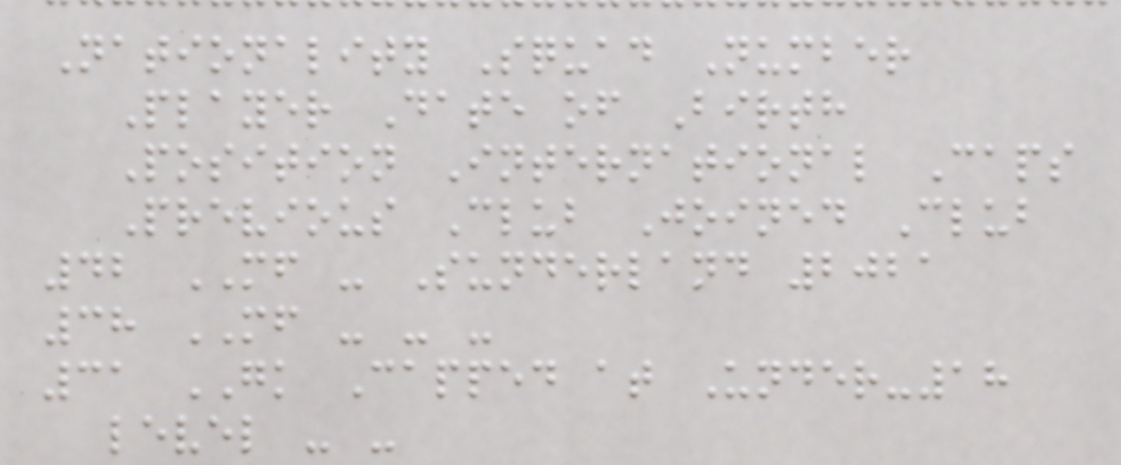Nationality Squad Number
Player Date of Birth
Position International Caps
Previous Club Joined Club
42 MF - Sunderland 2021
38 MF - - -
31 GK Capped at Under-18
level - -
